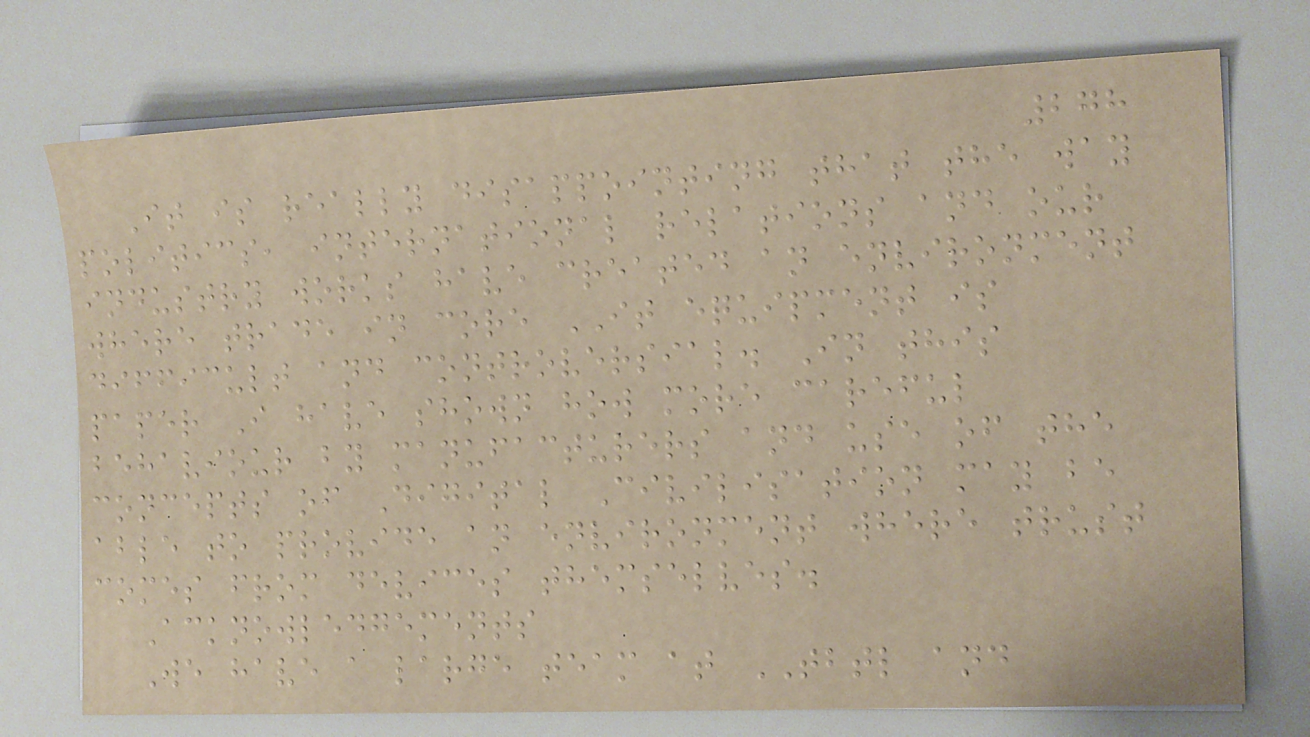278
It is really disappointing that the way
politics, international relations and our
industry works have created an environment
where trade in core IT equipment is
difficult and controversial. In this
paper I have shown how more careful
behaviour by manufacturers and use of the
concepts of Digital Civilisation may be
able to provide an environment where trust
comes from devices themselves.
Acknowledgements
We have a large team at TBTL and
